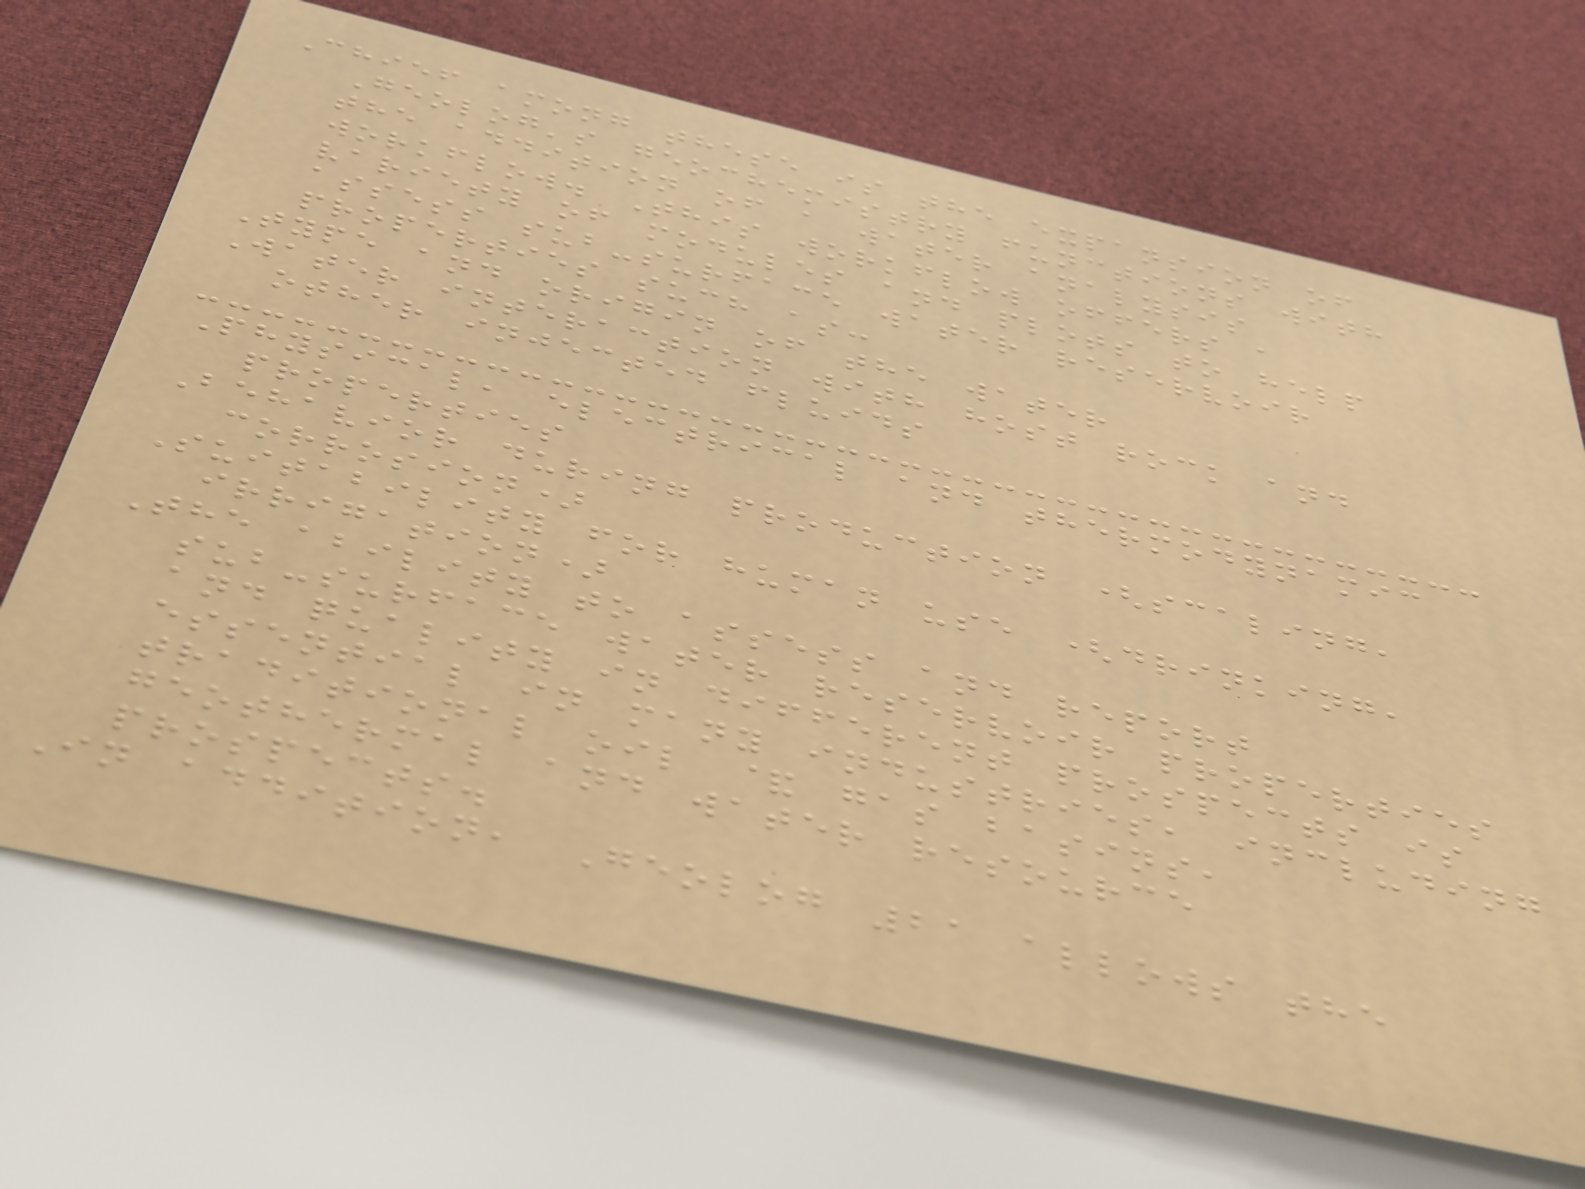Chief among these is the expansion of
Geolog's geochemistry functions with
the addition of a water analysis
workflow. This workflow offers a
variety of modules and plots to help
assess sub-surface water reservoir
properties such as:
Type and origin of the water
Water interaction with host rock and
other injected fluids
Physical, electrical and thermodynamic
properties
Behavior during production (scaling,
corrosion)
Suitability for human use (drinking,
irrigation)
The ability to assess and report
sub-surface water reservoir properties
and quality in different prospects is
essential in many industries, including
traditional oil & gas basins,
geothermal and water resource
prospects.
In addition, Geolog 21 allows the
